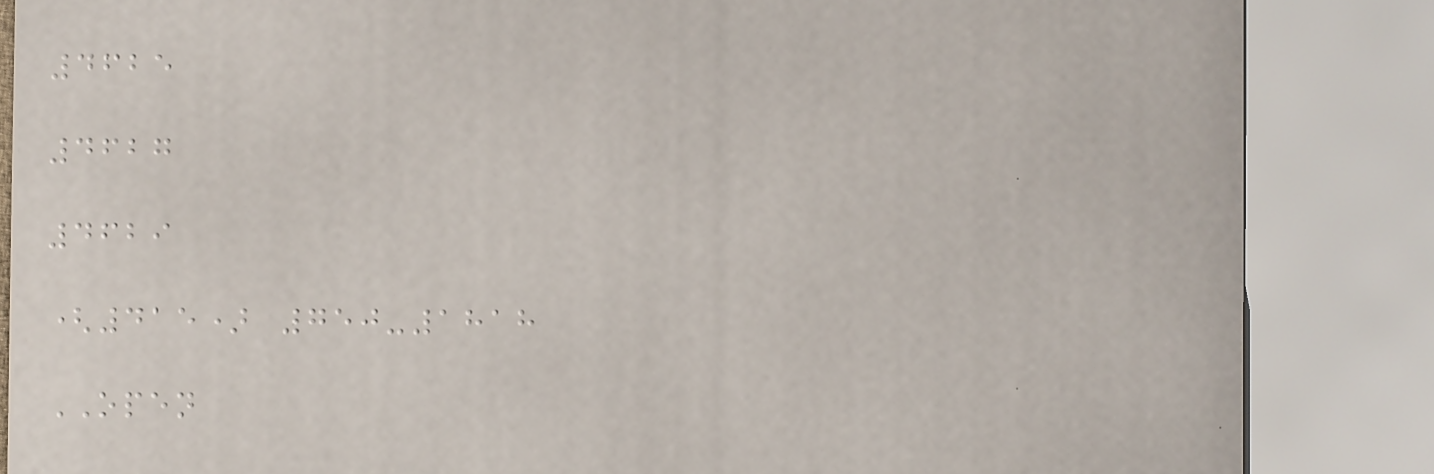4625
4627
4629
(415) 750-1818
OPEN
